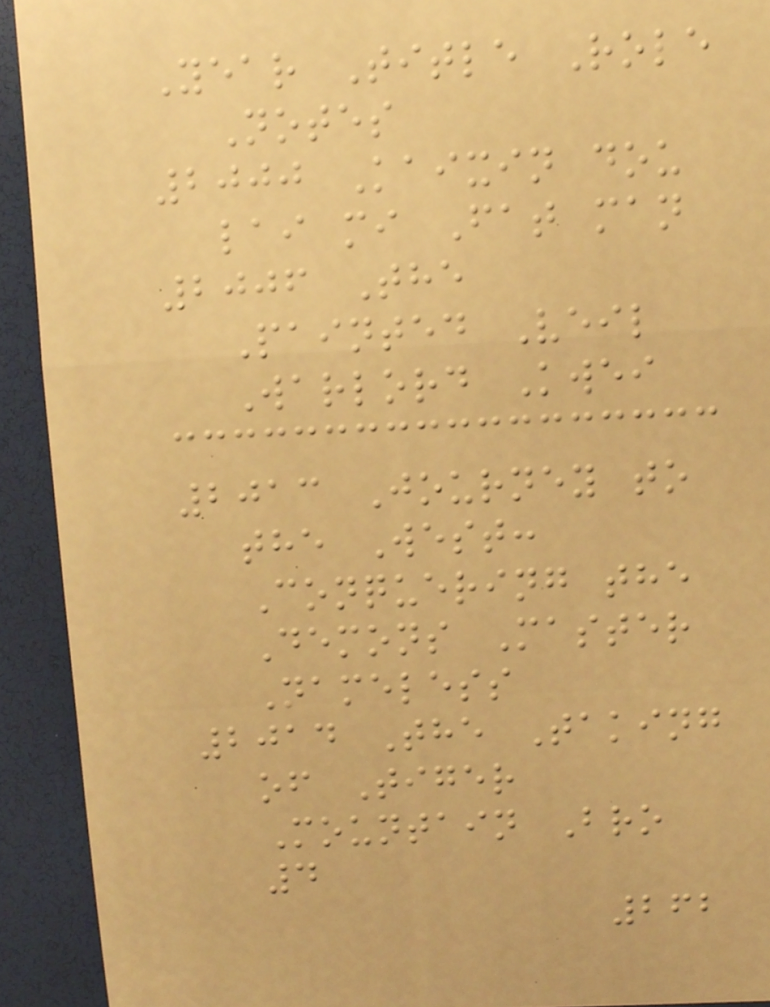Year Title Role
Notes
2000 Kaixin dou
lai mi Fat man
2006 The
Painted Veil
Warlord Kwei
2013 Journey to
the West:
Conquering the
Demons Master
Nameless
2014 The Taking
of Tiger
Mountain Bro
4
262
